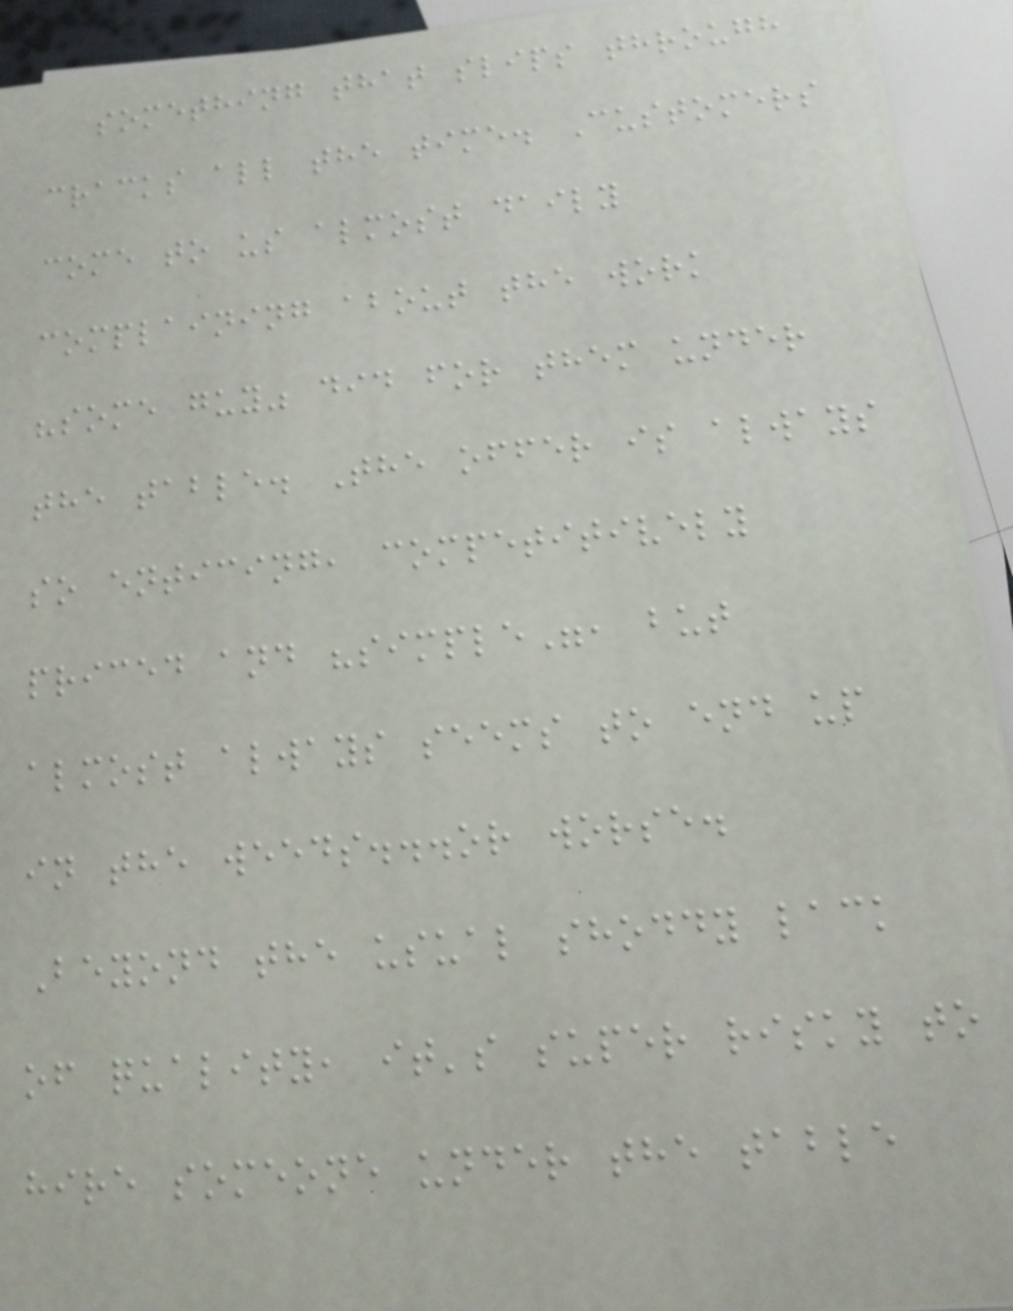something that slips through
cracks all the time. Customers
come to us almost daily
complaining about the work
"some guy" did for them under
the table. The offer is always
so enticing, competitively
priced and "simple", but
almost always seems to end up
in the weeds...or worse.
Beyond the usual shoddy lack
of quality, it's super risky to
hire someone under the table
